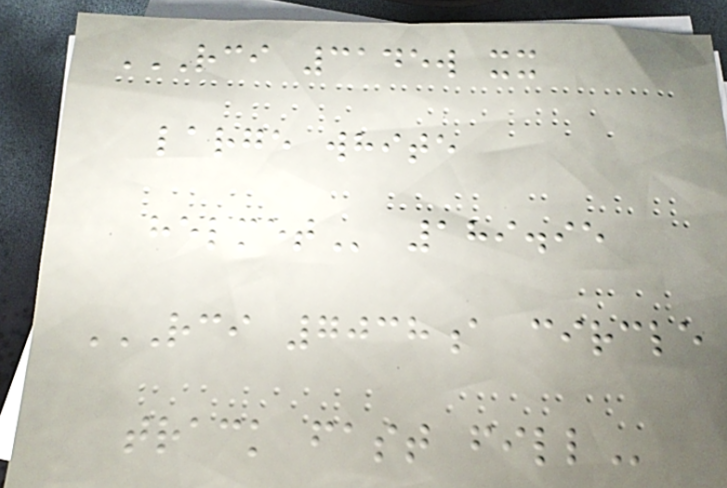RCI 3145W XX
LARGE WHITE
HELMET 189.95
RCI 7038A CIRCLE
TRACK FAST FILL
